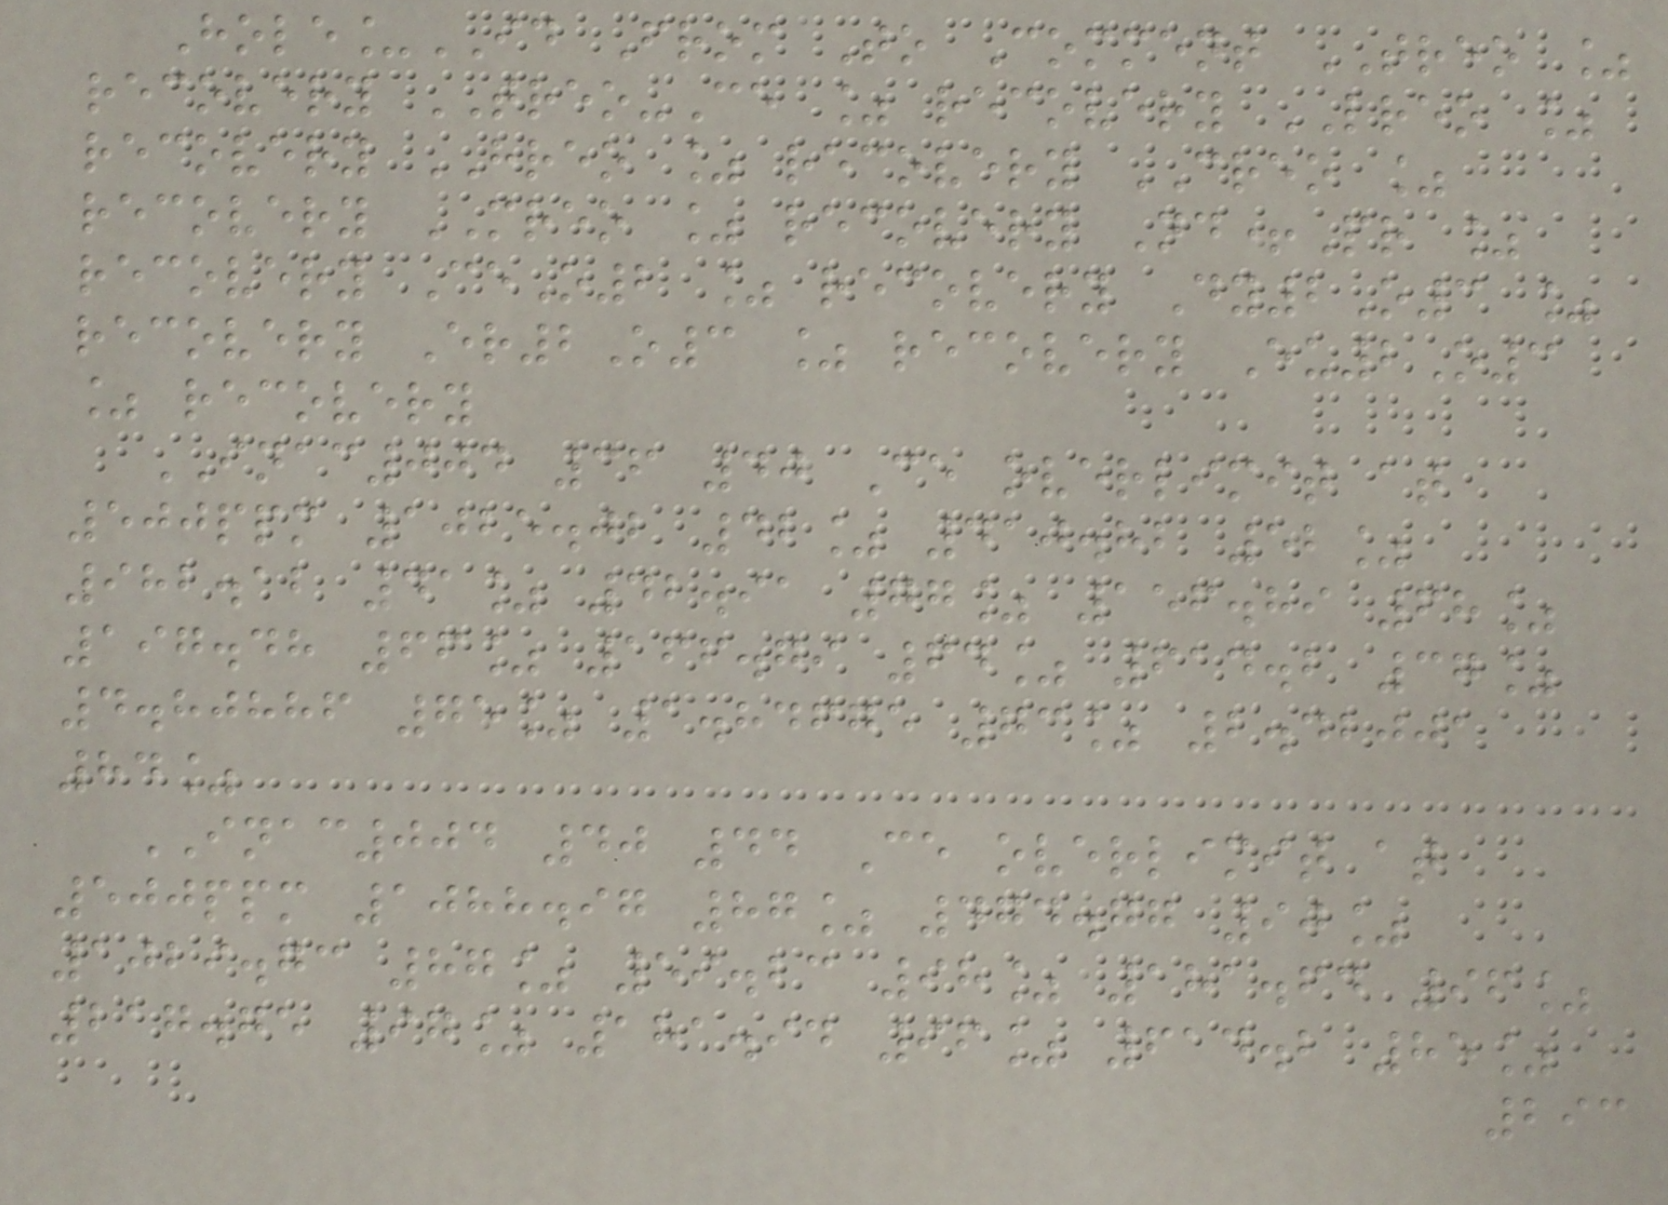Hole_ID From To Comment TREO %
recovery TREO-Ce % recovery LREO %
recovery HREO % recovery CREO %
recovery MREO % recovery Nd+Pr %
recovery CeO2 % recovery Dy2O3 %
recovery Er2O3 % recovery Eu2O3
% recovery
INAC004 36 40 Ce overlimit at
500ppm 1025.02 42% 410.82 52%
982.12 41% 42.91 77% 156.89 68%
197.48 66% 166.79 64% 614.2 37%
4.80886 75% 1.84675 73% 2.42001
84%
INAC004 40 44 Ce overlimit at
500ppm 1088.97 87% 474.77 90%
1029.73 87% 59.23 98% 181.64 96%
217.75 97% 181.94 96% 614.2 85%
293
